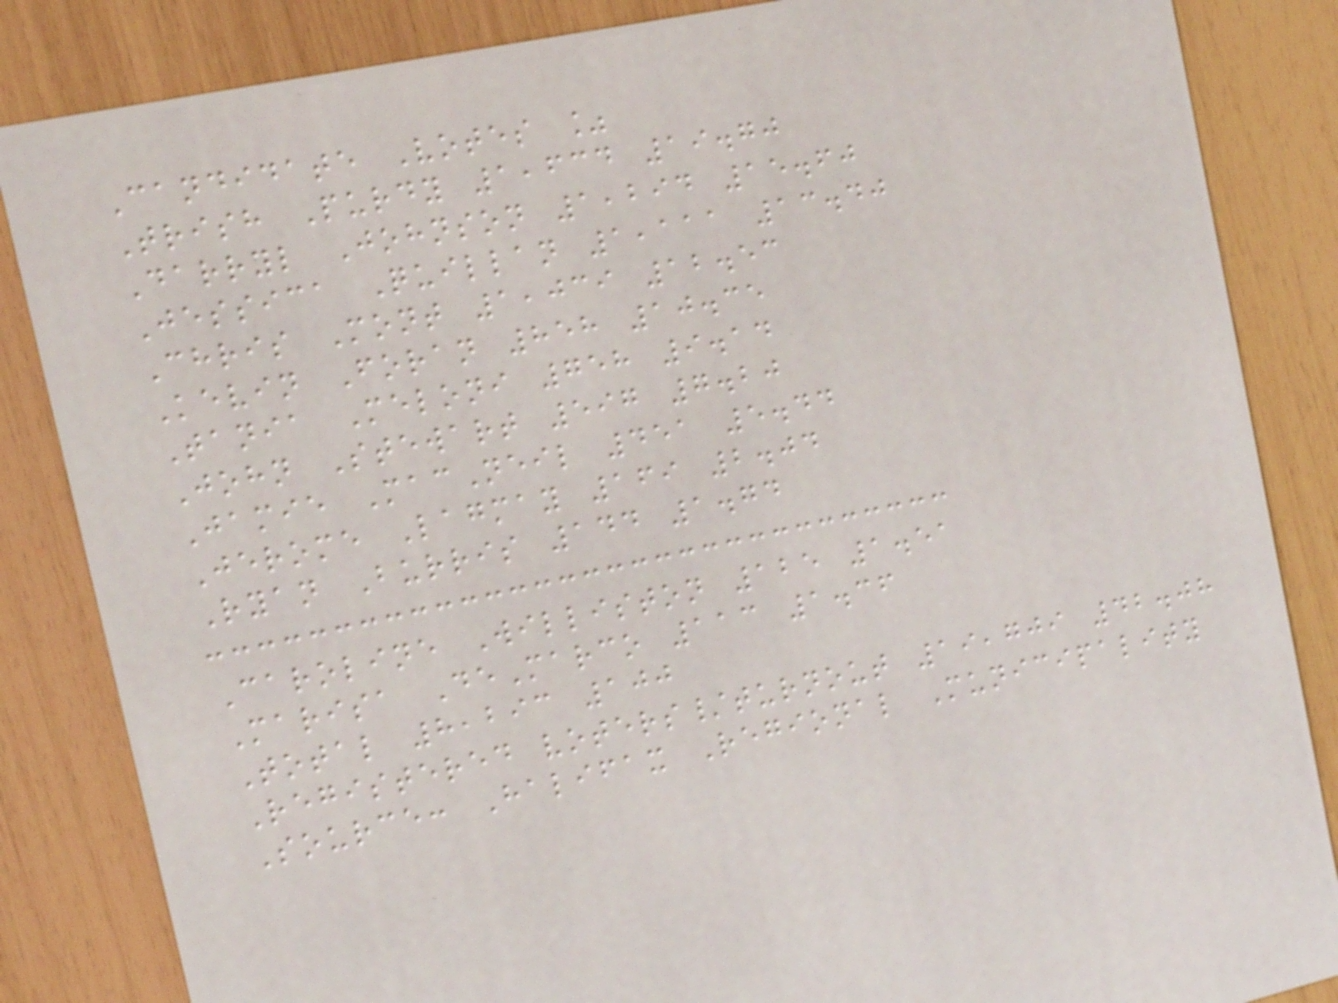Candidate Votes %
Trish Purdy 1,634 19.70
Darryl Johnson 1,294 15.60
Jessica Quillan 1,111 13.40
Chris Mont 1,039 12.53
Kevin Foran 858 10.35
Tania Meloni 758 9.14
John Stewart 597 7.20
Jamie MacNeil 451 5.44
Jerome Lagmay 169 2.04
Ryan Burris 144 1.74
Caroline Williston 125 1.51
Marisa DeMarco 113 1.36
Total 8,293 100
Registered voters/turnout 19,709 42.08
Source: Halifax Regional Municipality
